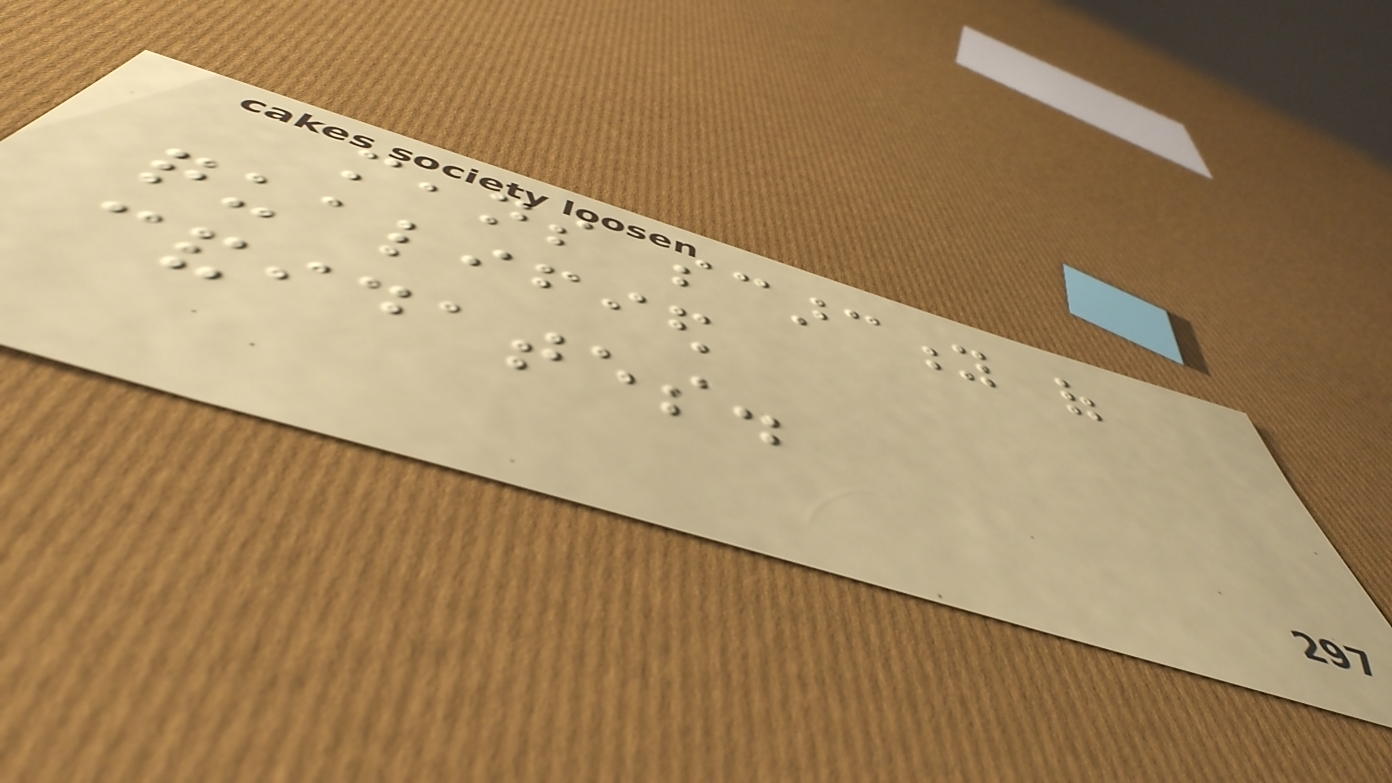means scarcity of
qualified
candidates.
